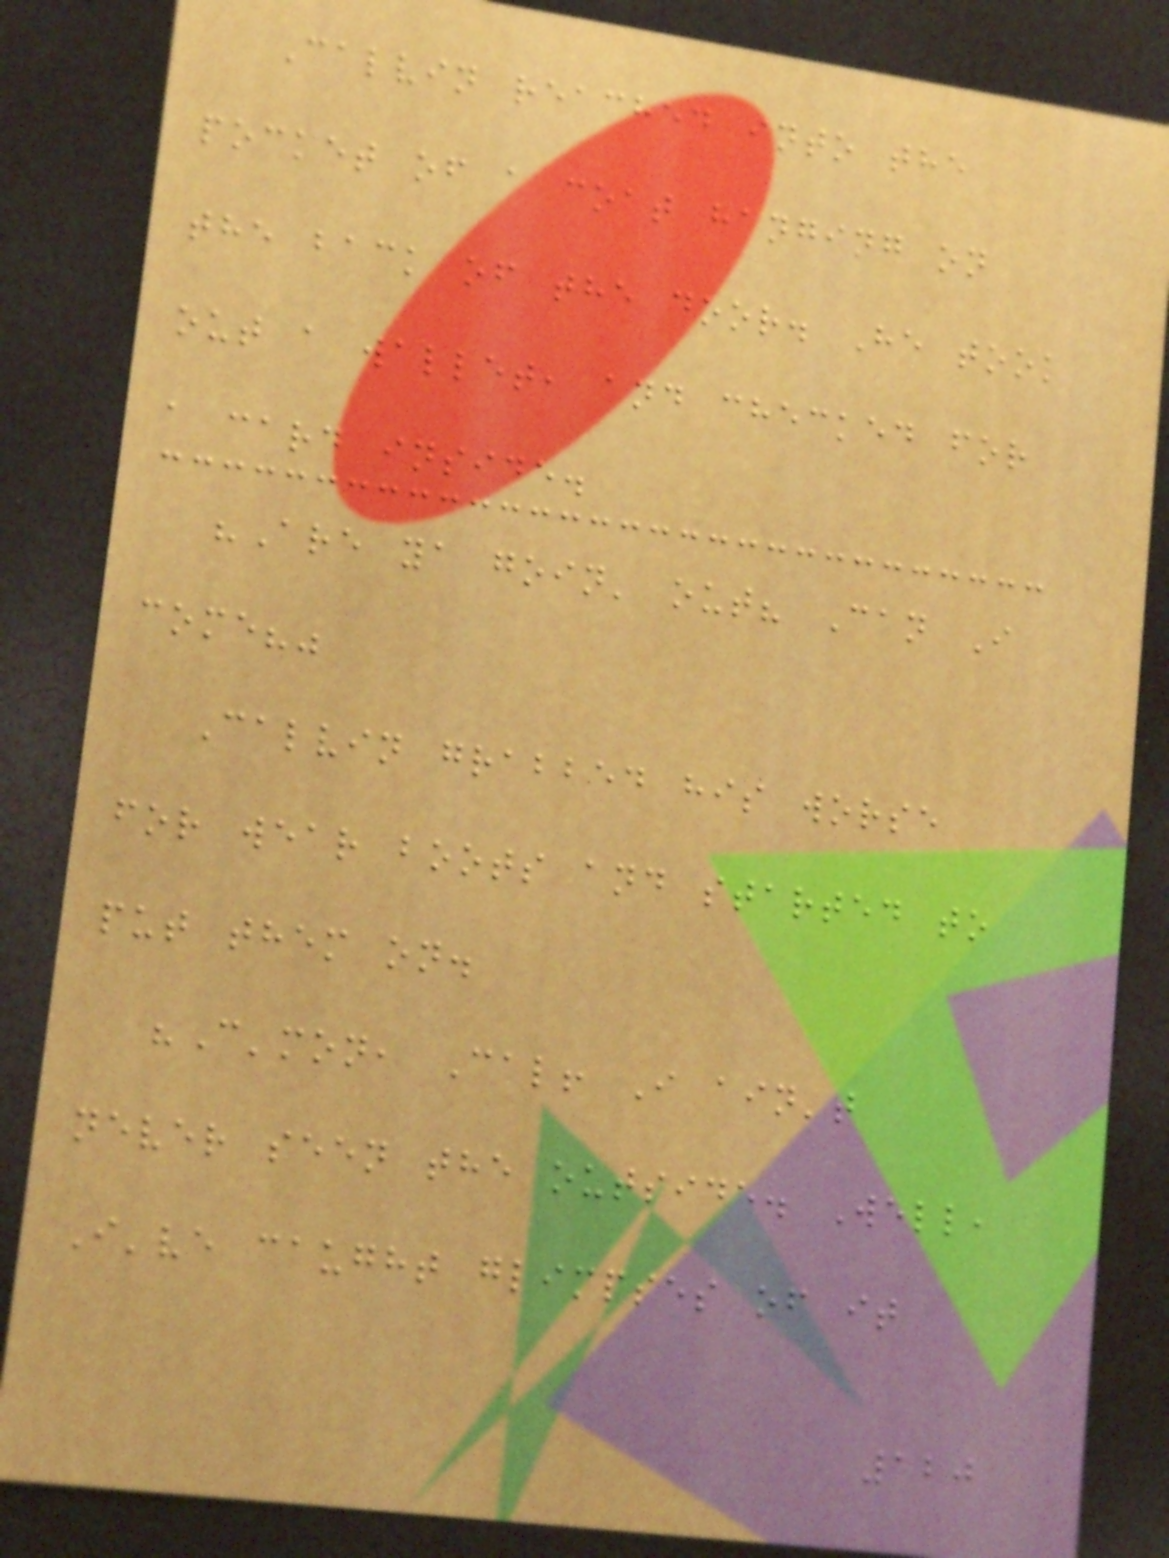Calvin reached into the
pocket of a coat hanging on
the back of the door. He took
out a wallet, and checked for
a card inside.
"Are ya goin' out? Can I
come?"
Calvin grabbed his worse
for wear boots and started to
put them on.
"C'mon, Cal! I ain't
never seen the outside. Well,
I've caught glimpses of it
120
